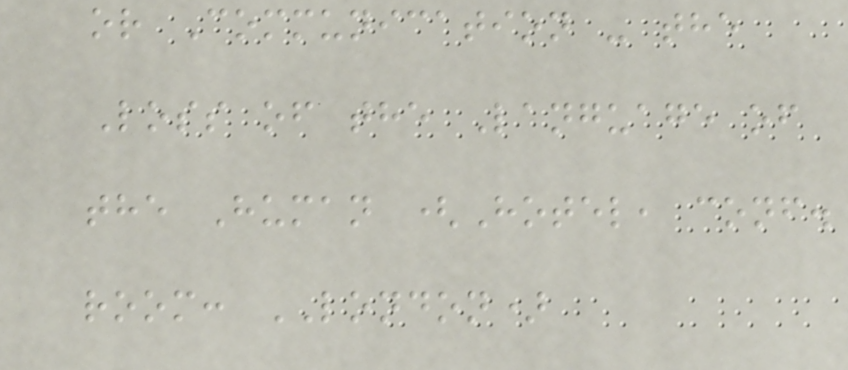or Communication - the
Loss of the Language of
the Human (Hotel, conf.
room: LONDON)
